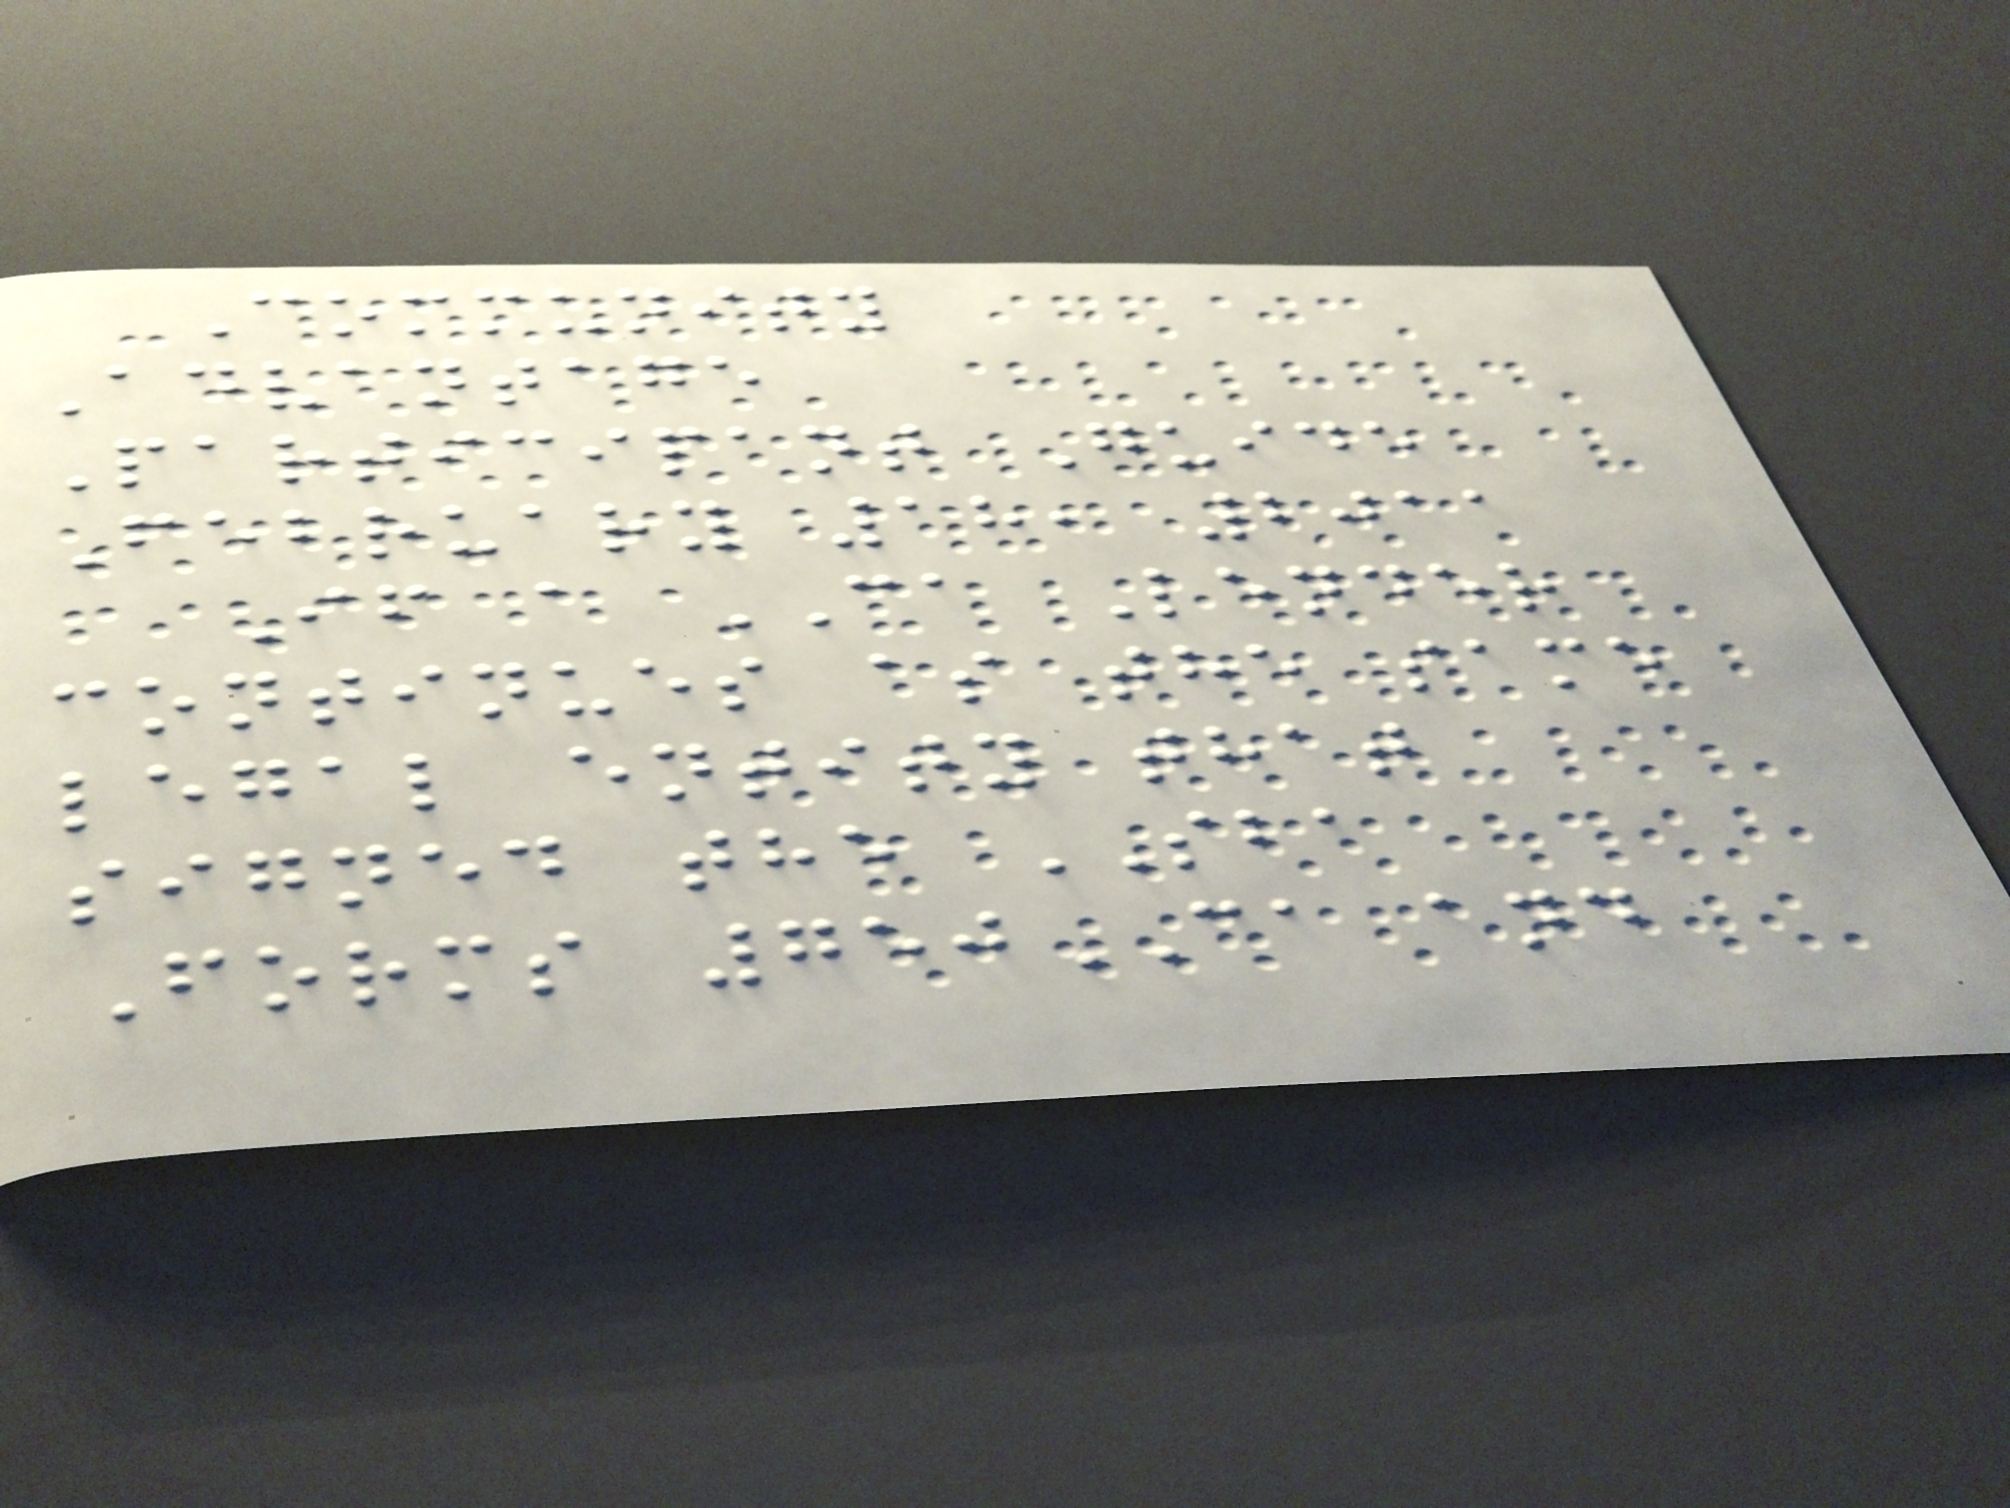Community
Advantage
Participant Guide
February 18, 2011
If a CA Lender
continues as the same
legal entity that
signed the SBA
Forms 750CA and
